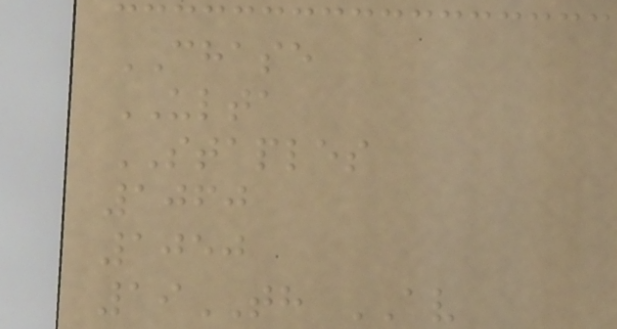CHASE
ULTA
STAPLES
1060
1050
19TH AV
